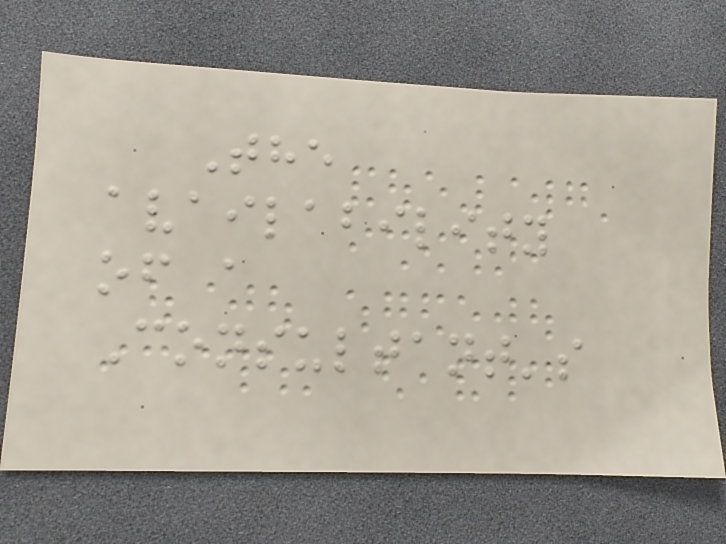The
availability
of a
Consultant's
